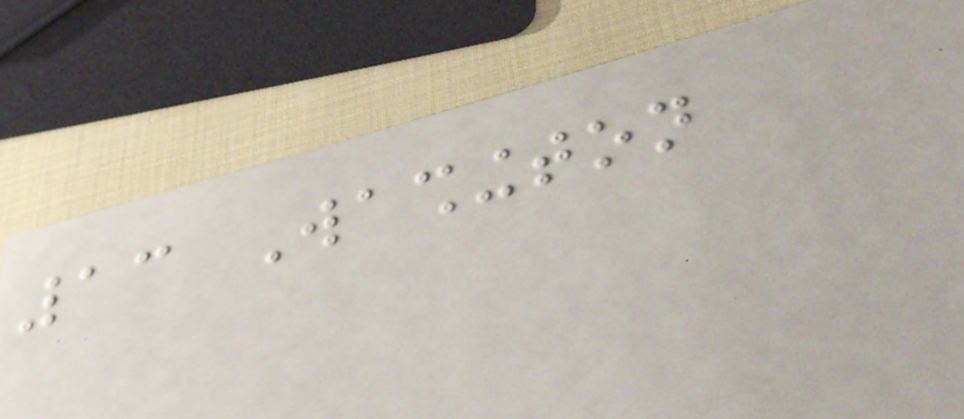13 Washington
